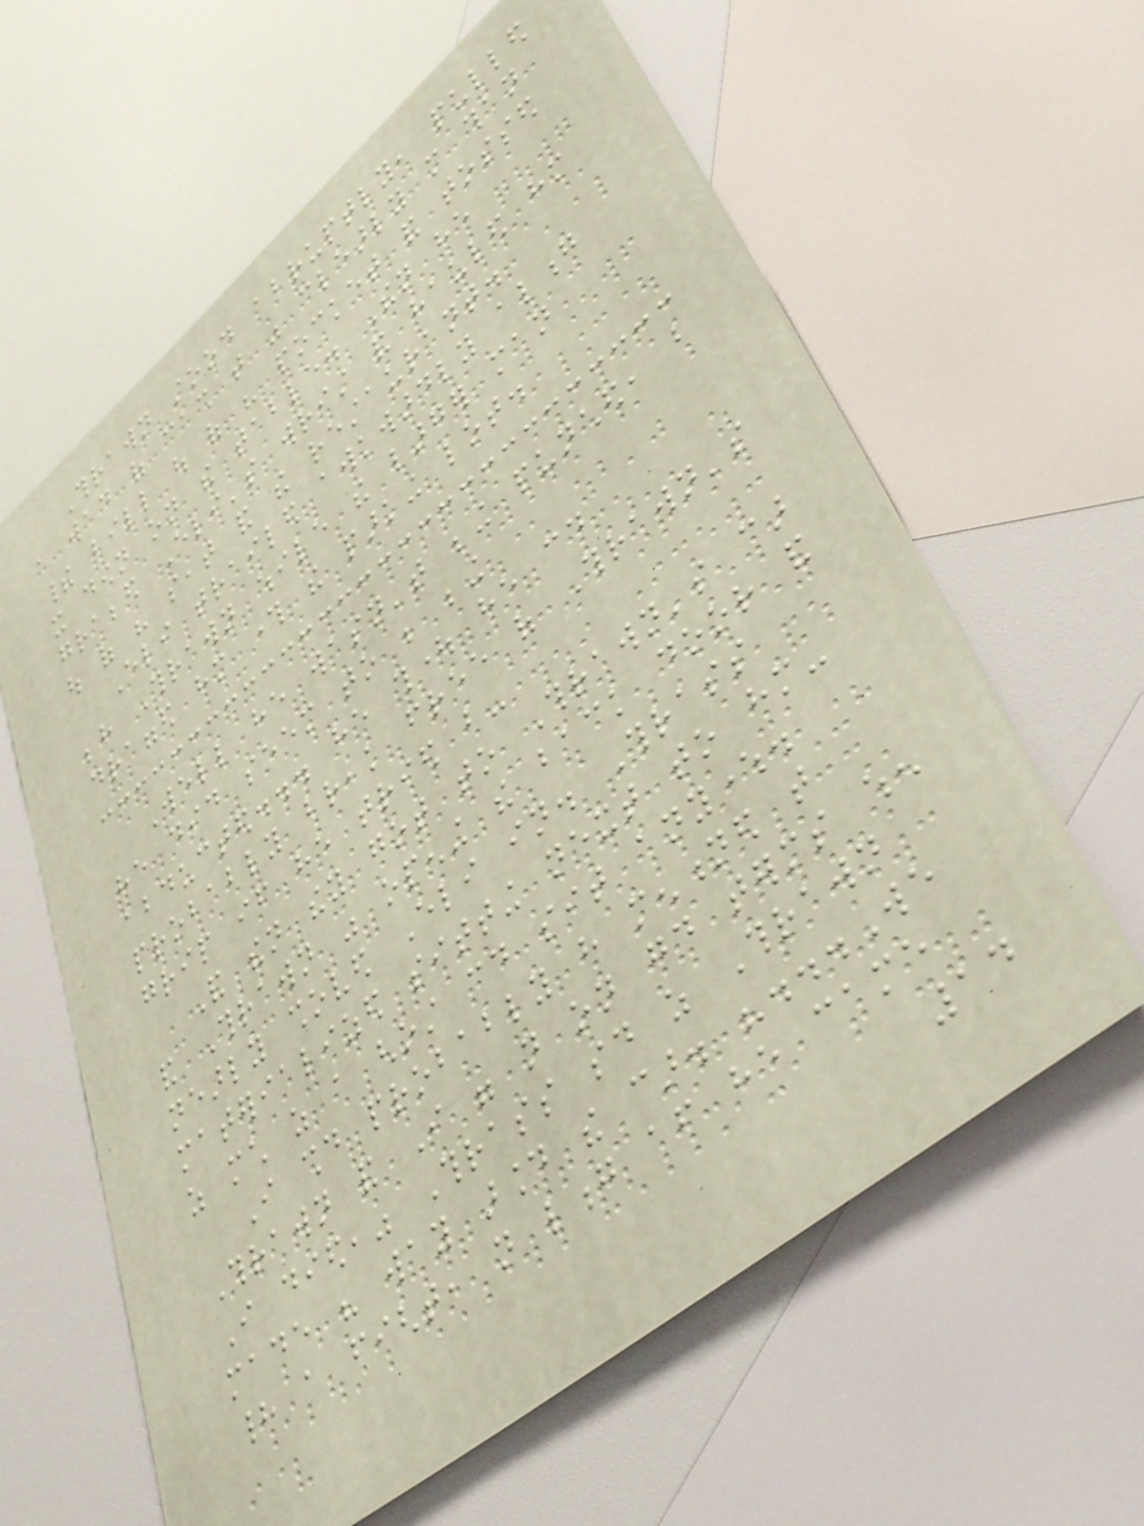Thrawn stood abruptly, pulled
a wad of cash that was clearly more than
their bill out of his pocket and tossed
it down on the table. Then he
grabbed Eli's wrist and hauled him
out of his seat and the restaurant.
Eli trailed awkwardly along
behind Thrawn while the larger man
dragged him through the parking lot.
Well he wasn't being punched, but
he did seem to be being
abducted... he thought he could
probably break free of Thrawn's
grip if he tried but-
And then they got to Thrawn's car
and Thrawn was opening the back door and
nearly shoved Eli in. Thrass
materialized sitting next to him-
as much as a ghost could sit anywhere.
I should probably have mentioned that
Thrawn and I were not on good terms when
I died," Thrass said as Thrawn
made his way around the car. "...We
had a fight, not long after he came
14
